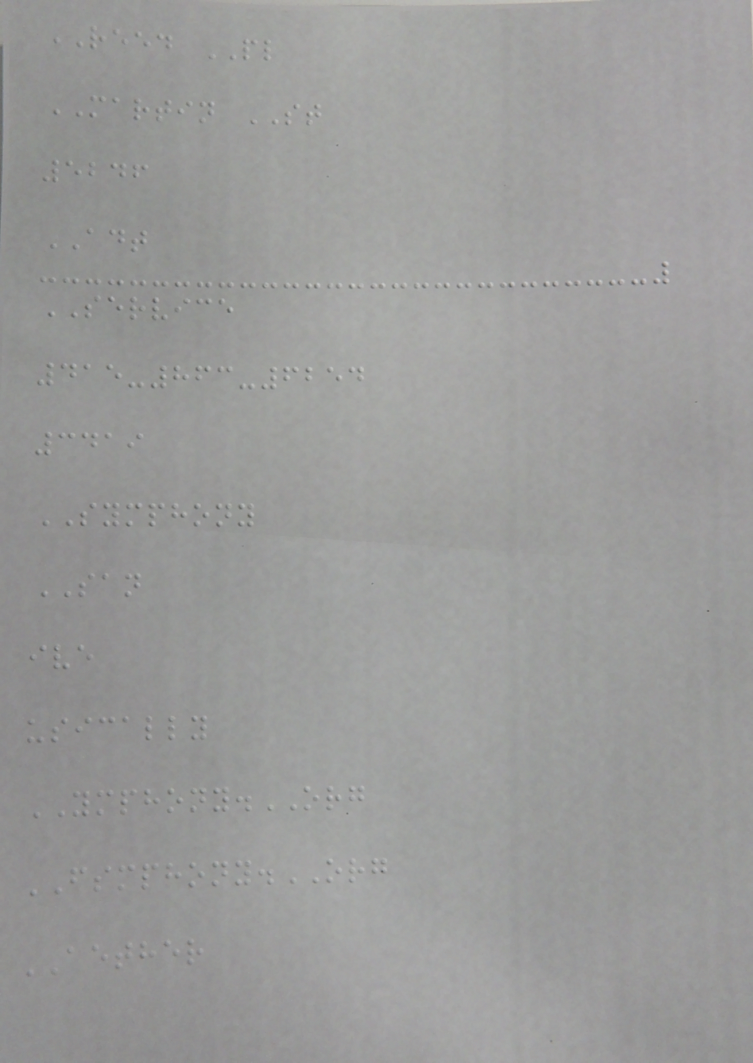REED PL
MARTIN ST
5246
ADT
SERVICE
415-863-6254
3419
SYMPHONY
SAN
ive
usically
YMPHONY.ORG
FSMPHONY.ORG
AETHER
